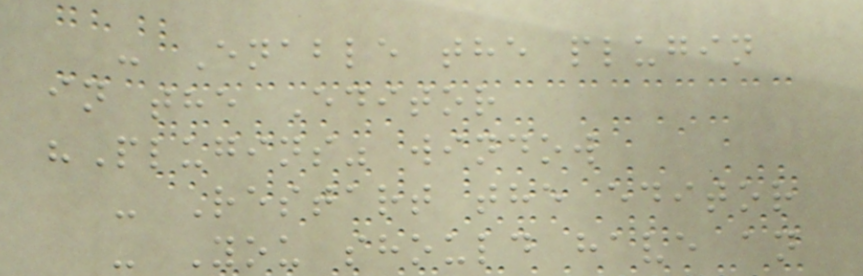- Enable the plugin
in the Editor
"Plugins" window
- Restart the editor
- You should have an
